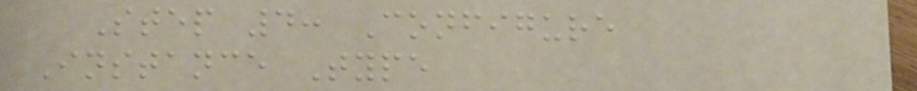Step 4: Configure
Instance Type
